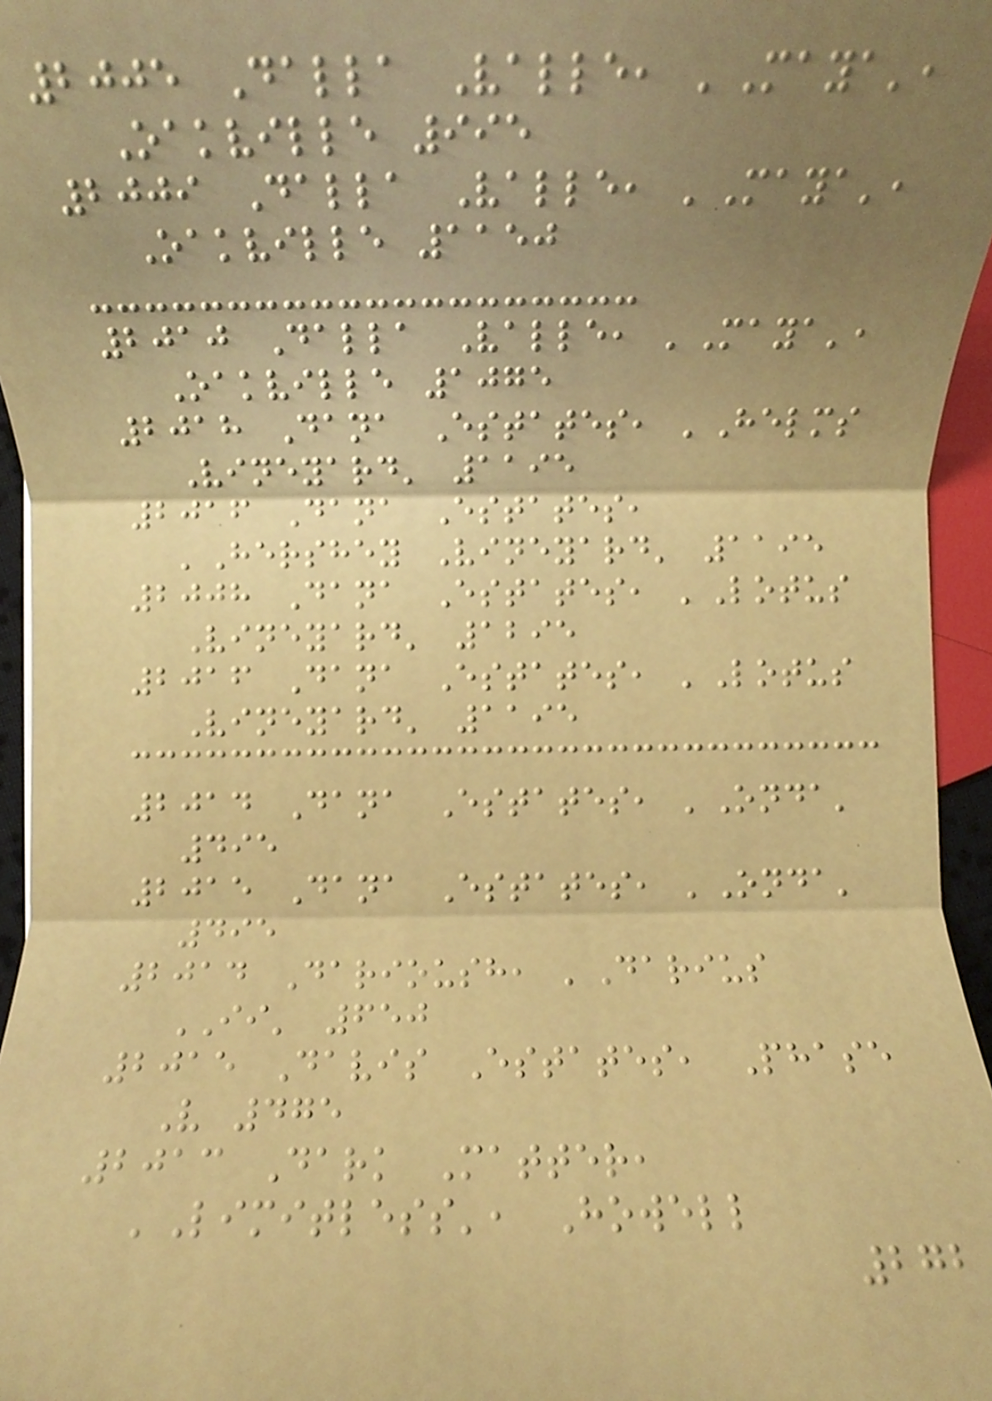2005 Dalla Valle, 'Maya',
Oakville 995
2009 Dalla Valle, 'Maya',
Oakville 1150
2010 Dalla Valle, 'Maya',
Oakville 1075
2018 Dana Estates, 'Helms
Vineyard' 1195
2016 Dana Estates,
'Hershey Vineyard' 1195
2008 Dana Estates, 'Lotus
Vineyard' 1295
2016 Dana Estates, 'Lotus
Vineyard' 1195
2014 Dana Estates, 'Onda'
495
2015 Dana Estates, 'Onda'
495
2014 Darioush, 'Darius
II' 650
2015 Davis Estates, Phase
V 475
2013 Dark Matter,
'Limitless', Howell
272
